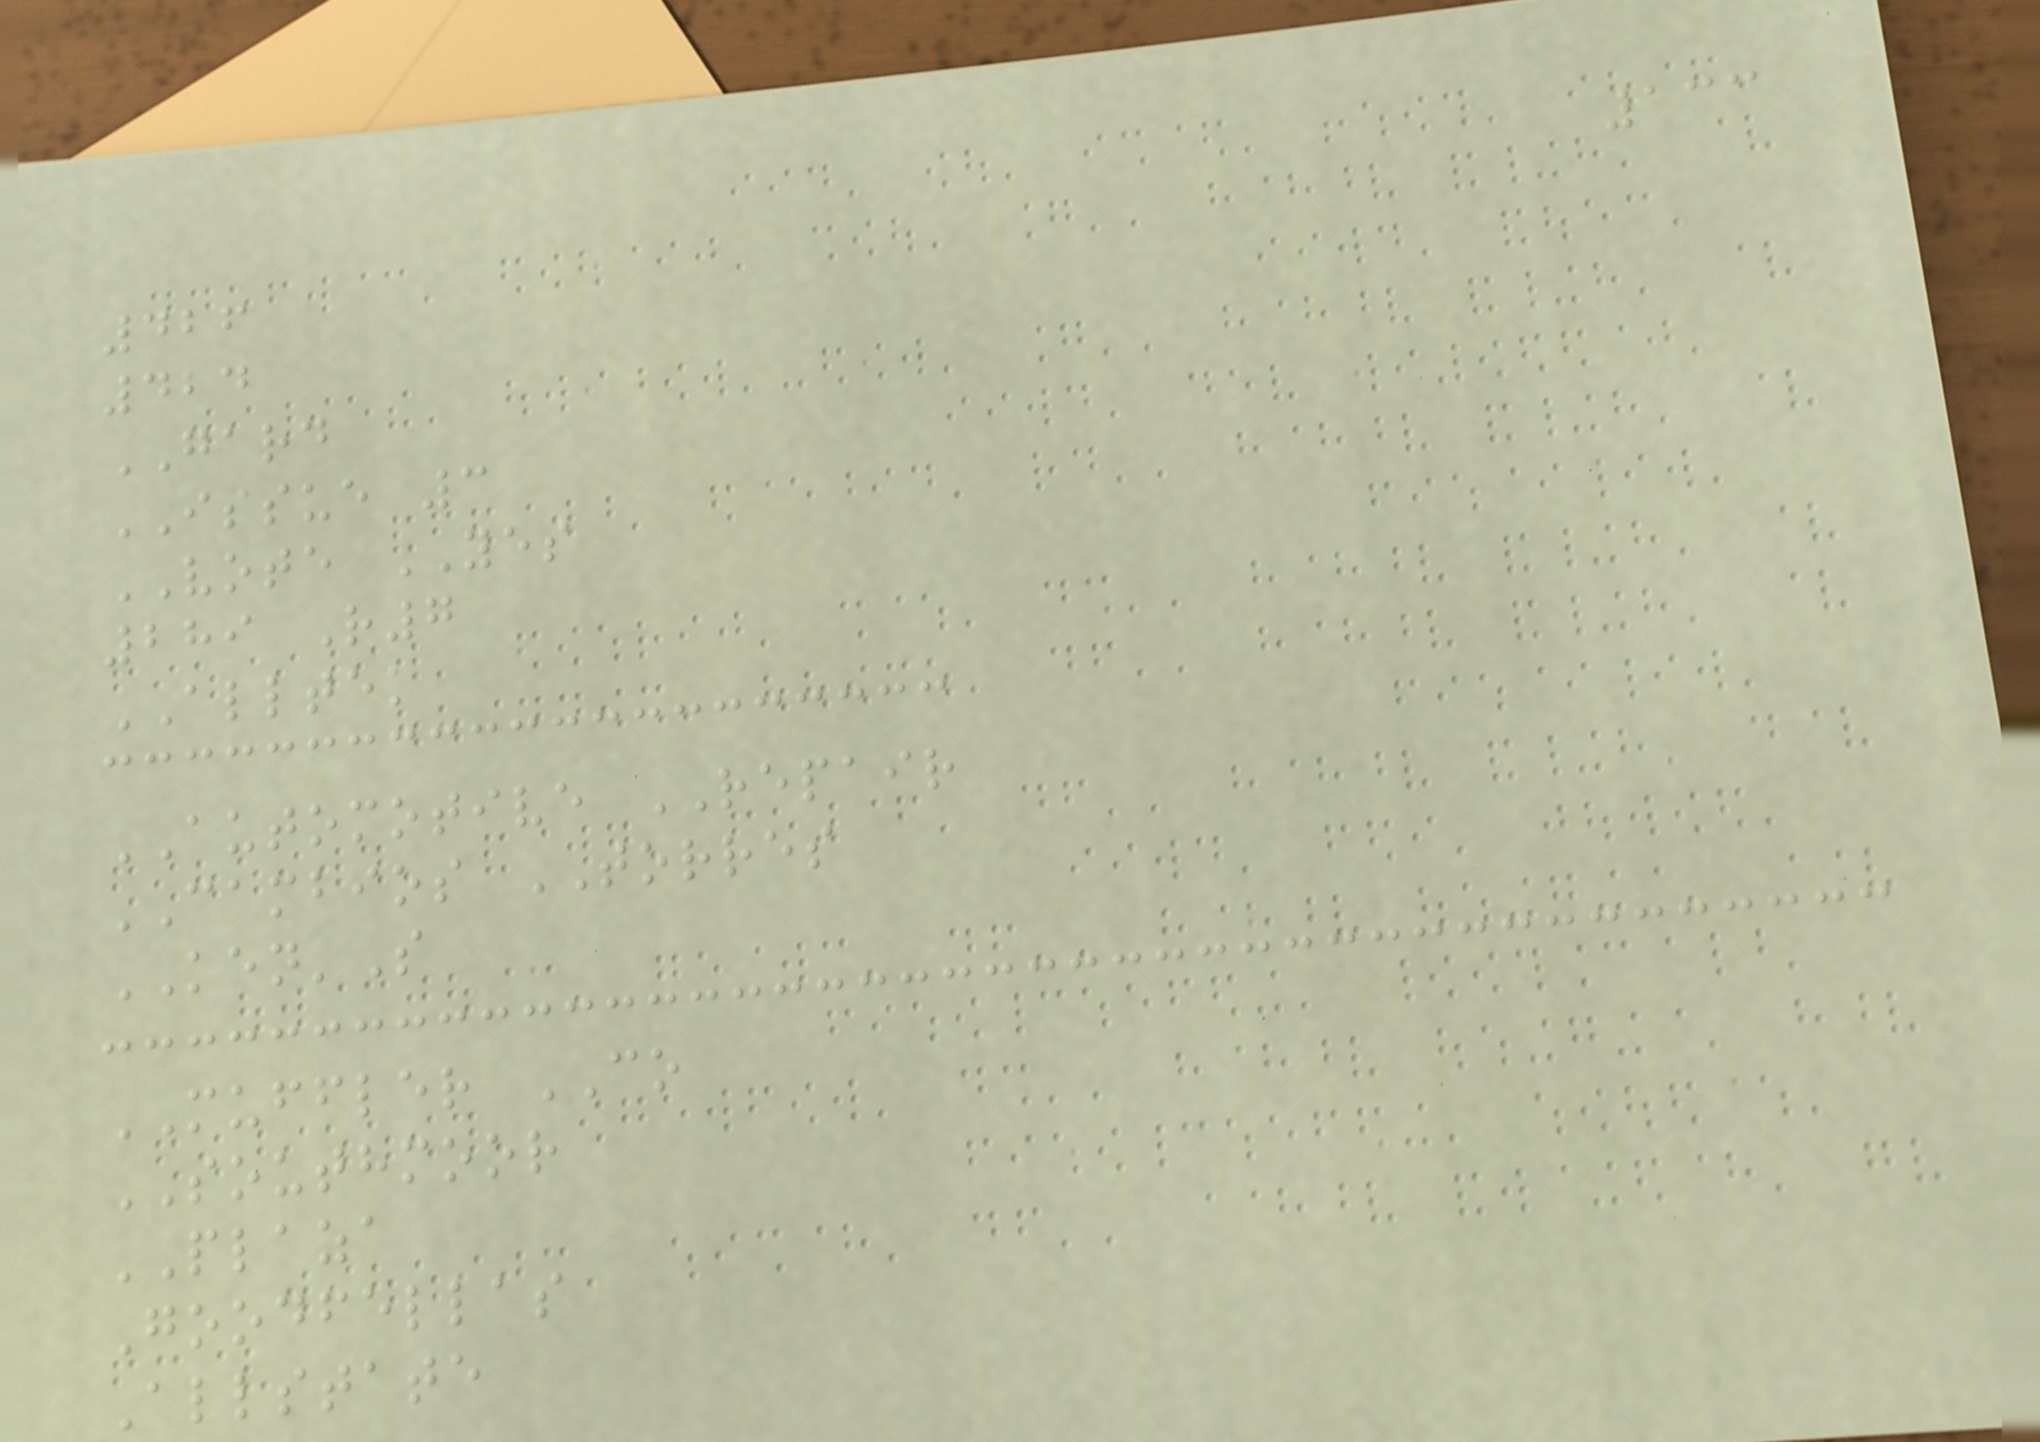133
426
424
GARD
ISSUE 3
VOTE YES
289 R7
ALLTEK
AUTOMOTIVE REPAIR
CAMBIOS TORRES
KEN'S
MUFFLER CO
SOUTHMOOR
PLAZA
Goodfellas
Allstate
